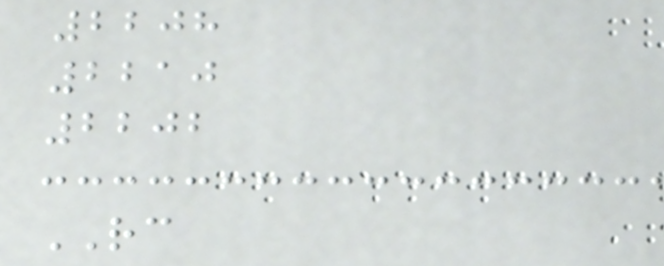2208
2210
2202
RC
